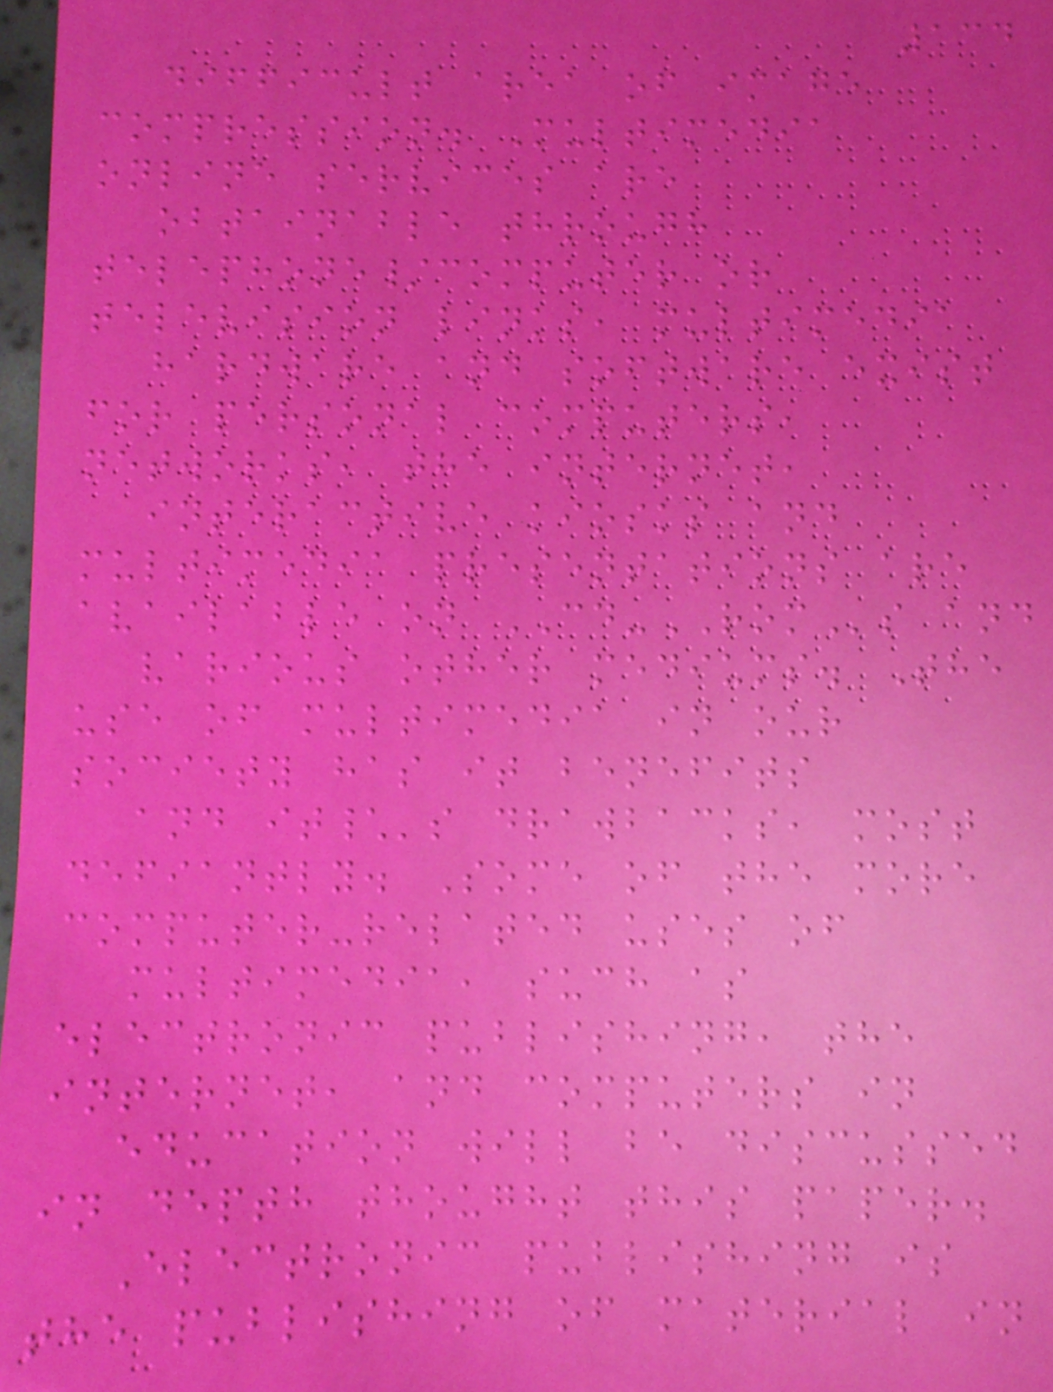134
difficult area of image
compression. Multimedia
online services are
obtainable through
telephone/computer or
television links, multimedia
hardware and software exist
for personal computers,
networks, the internet,
interactive kiosks and
multimedia presentations are
available on CD-ROMs and
various other mediums. The
use of multimedia in our
society has it benefits
and it\'s drawbacks, most
defiantly. Some of the more
computer-related uses of
multimedia, such as
electronic publishing, the
internet, and computers in
education will be discussed
in depth thought this paper.
Electronic publishing is
the publishing of material in
